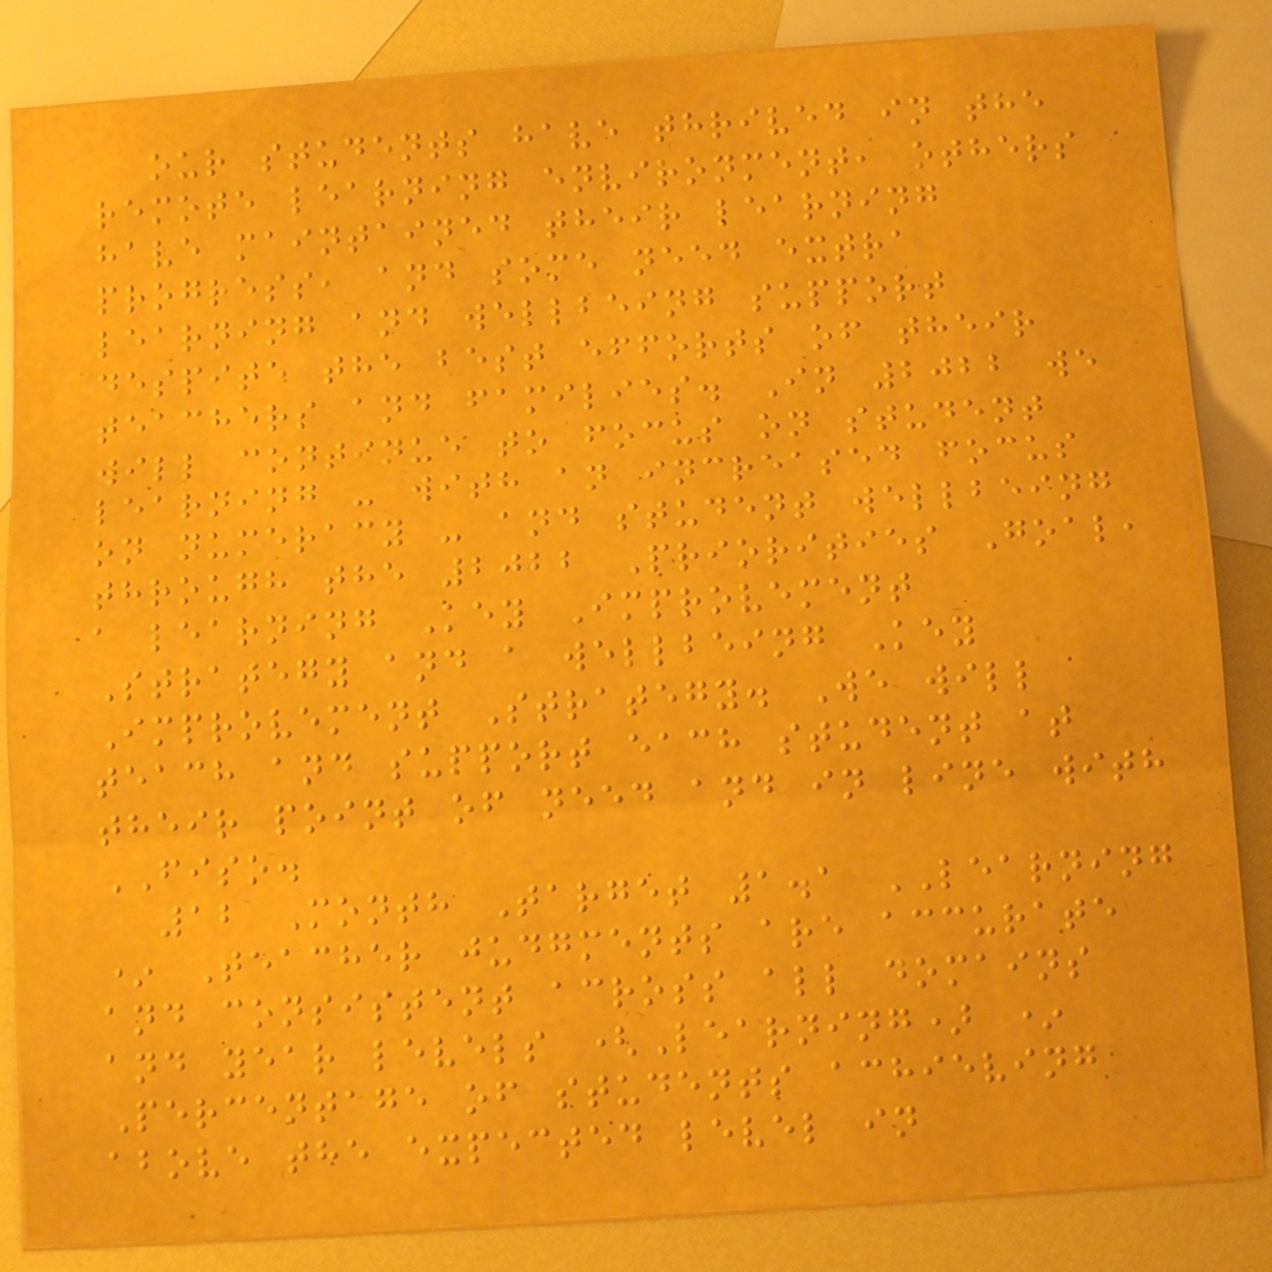our students have thrived in the
remote learning environment, others
have maintained their learning
progress, and some need extra
learning and wellbeing support
despite the best efforts of their
teachers and families. In 2022 we
will continue to focus on student
learning - with an increased focus
on numeracy - and student wellbeing
through the 2022 Priorities Goal,
a learning Key Improvement
Strategy and a wellbeing Key
Improvement Strategy. We will
teach and support each student at
their point of need and in line with
FISO.
12 Month Target 1.1 LEARNING
* Teacher judgments are accurate
and consistent across all domains
and year levels (Learning) *
Percentage of students achieving
above the expected level in
